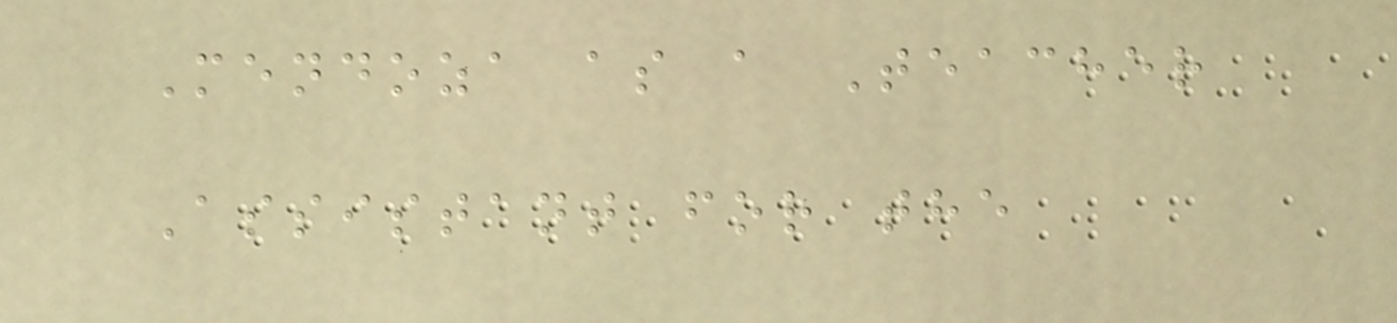Mendoza as a Teacher
Assistant for the
